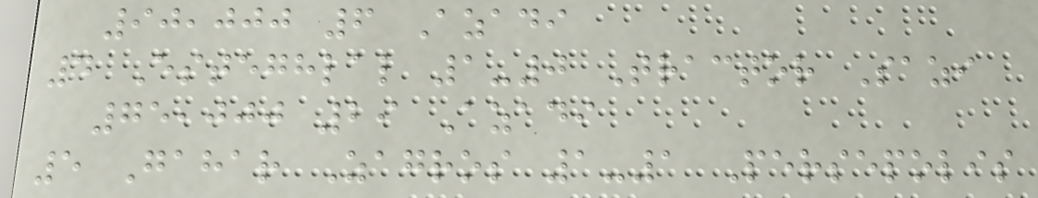90,000 6 Azadi
4 Esteghlal 1-0 Tractor Sazi
75,000 29 Azadi
5 Gahar Zagros 1-1 Persepolis
